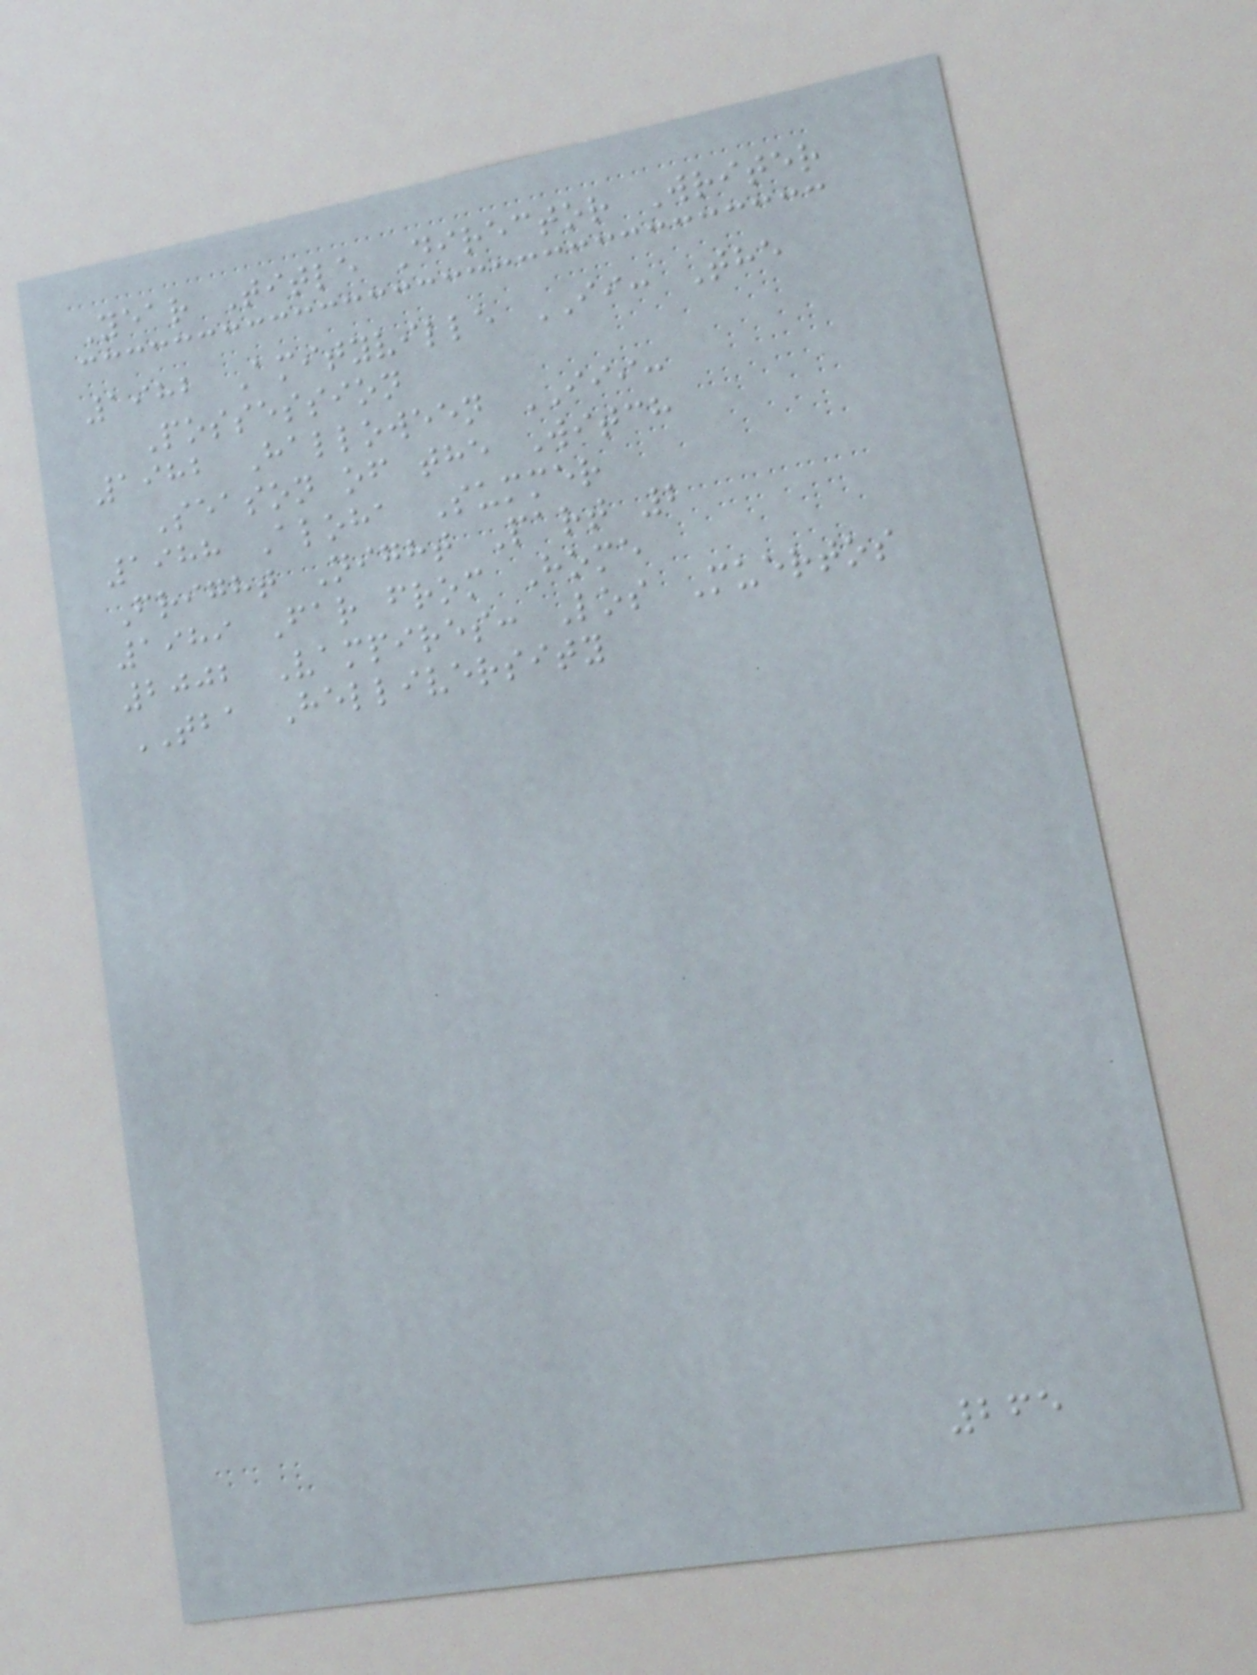Year Title Director Writer
1982 Amityville II: The
Possession
1982 Halloween III:
Season of the Witch
1988 Aloha Summer
Fright Night Part 2
1989 Far from Home
2002 Vampires: Los Muertos
TBA Helliversity
265
